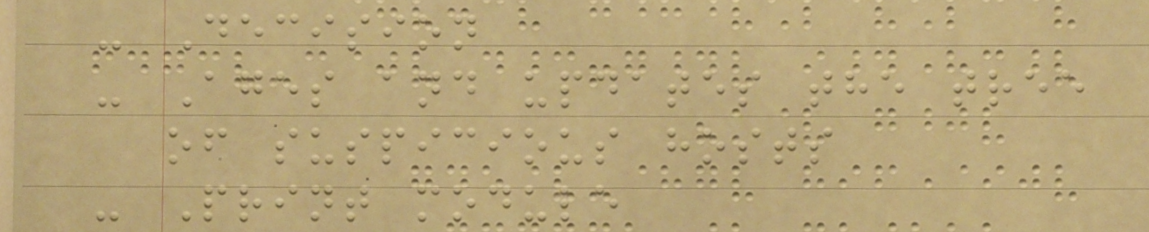- Decision
- Ages and updates the tree
of suspicious hosts
- Print module
